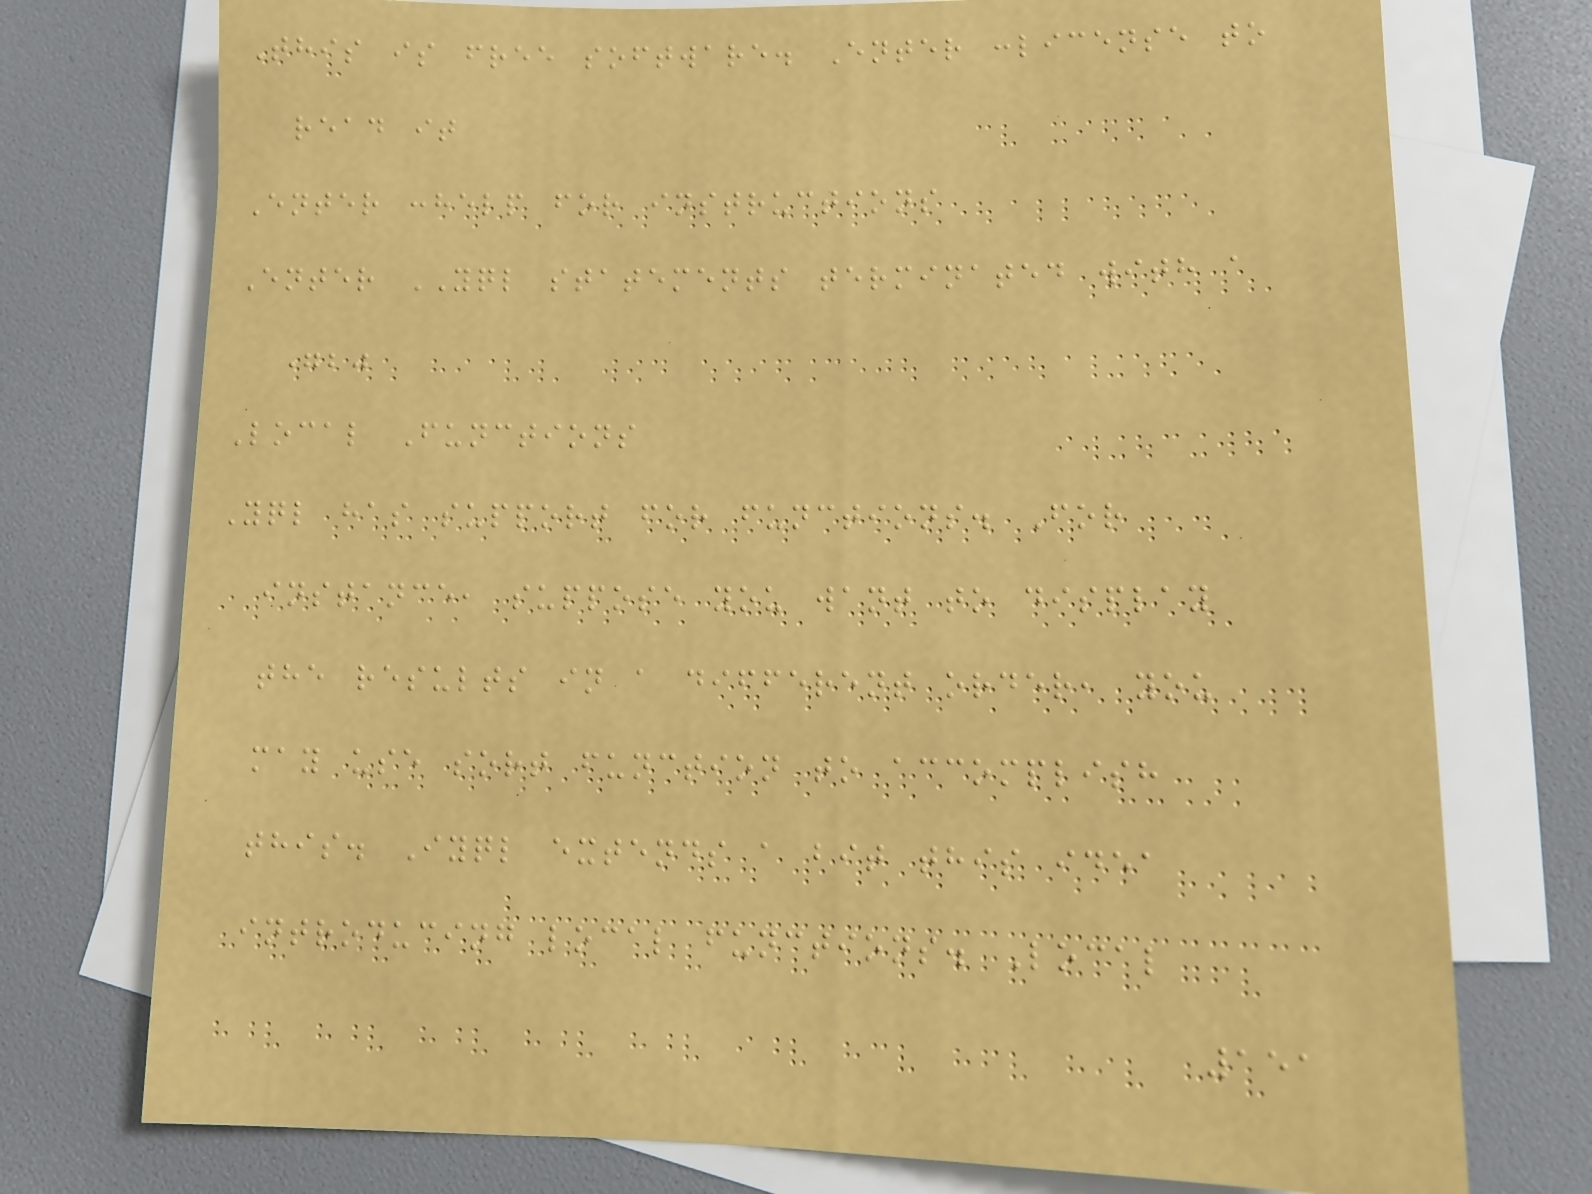This is free software. Enter :license to
read it
Enter :help for instructions
Enter YQL statements terminated with a
";"
Local Functions
Yql has support for functions. For
instance, suppose you want to display
the results in a different order, you
may use sort function to accomplish
this. Iyql extends a bit this idea
introducing local functions. Local
151
